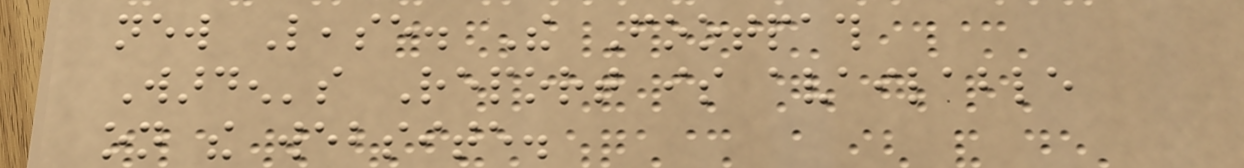new Lease. The Footpath
Warden's Report is available
on the website.
